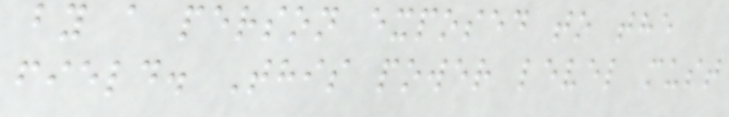by a person exposed to the
field. This power level must
